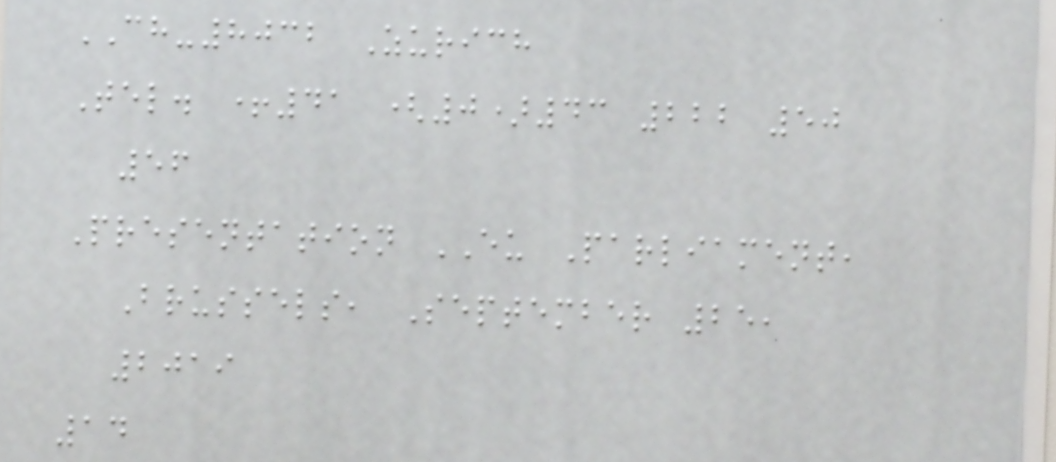CH-8032 Zurich
Tel. +41 (0)43 222 50
56
Presentation EU Parliament,
Brussels, September 25,
2019
14
